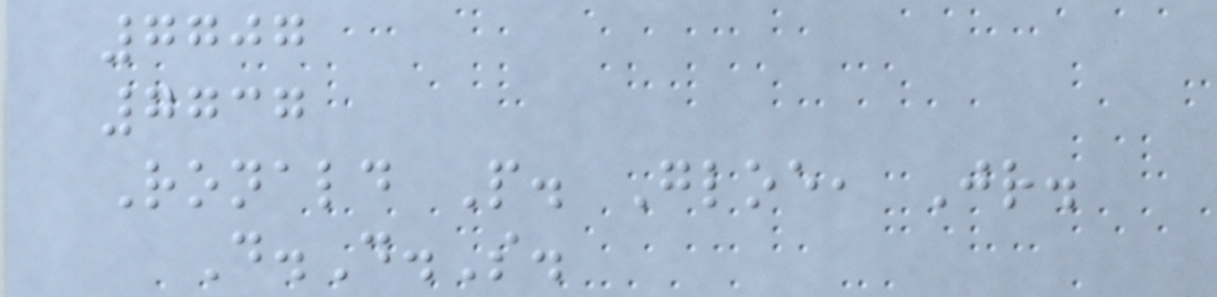7707
7737
Ronald P. Gloe, Jr.
D.D.S.
